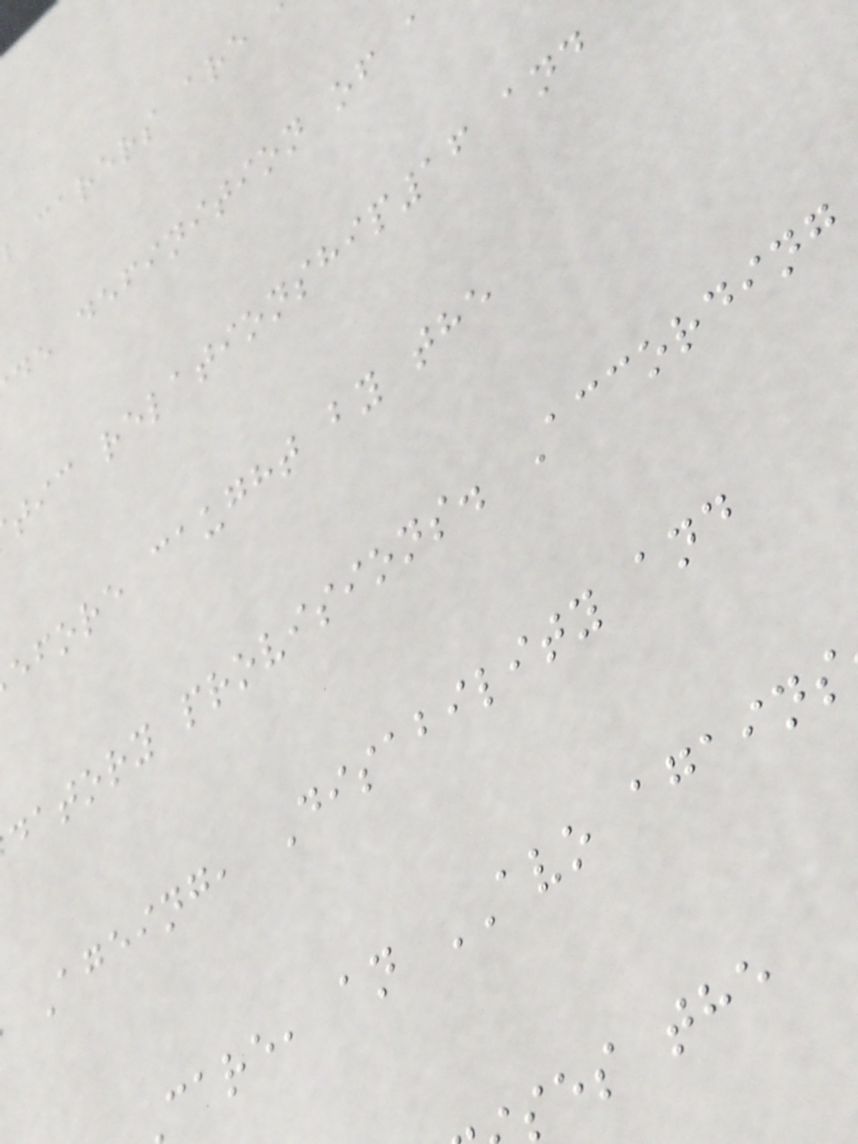carers are
de definition of a
tic relationship16 and
efore caught by the
datory provisions. According
Ageing, Disability and
care, an AVO agains
ses the
